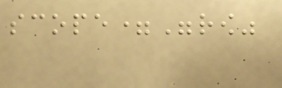scope="row"
